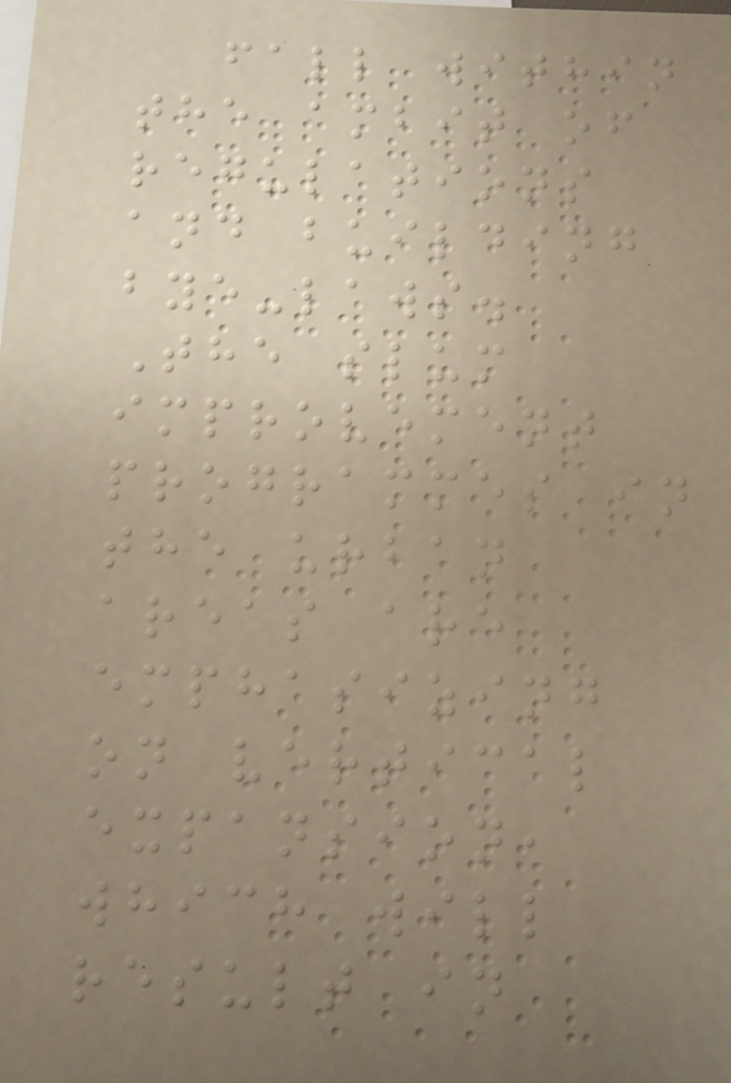fall within
the ambit of
regulations
and building
bye-laws.
The slum
improvement
programmes in
the urban
areas are
emphasizing
on vertical
expansion,
which will
result in
